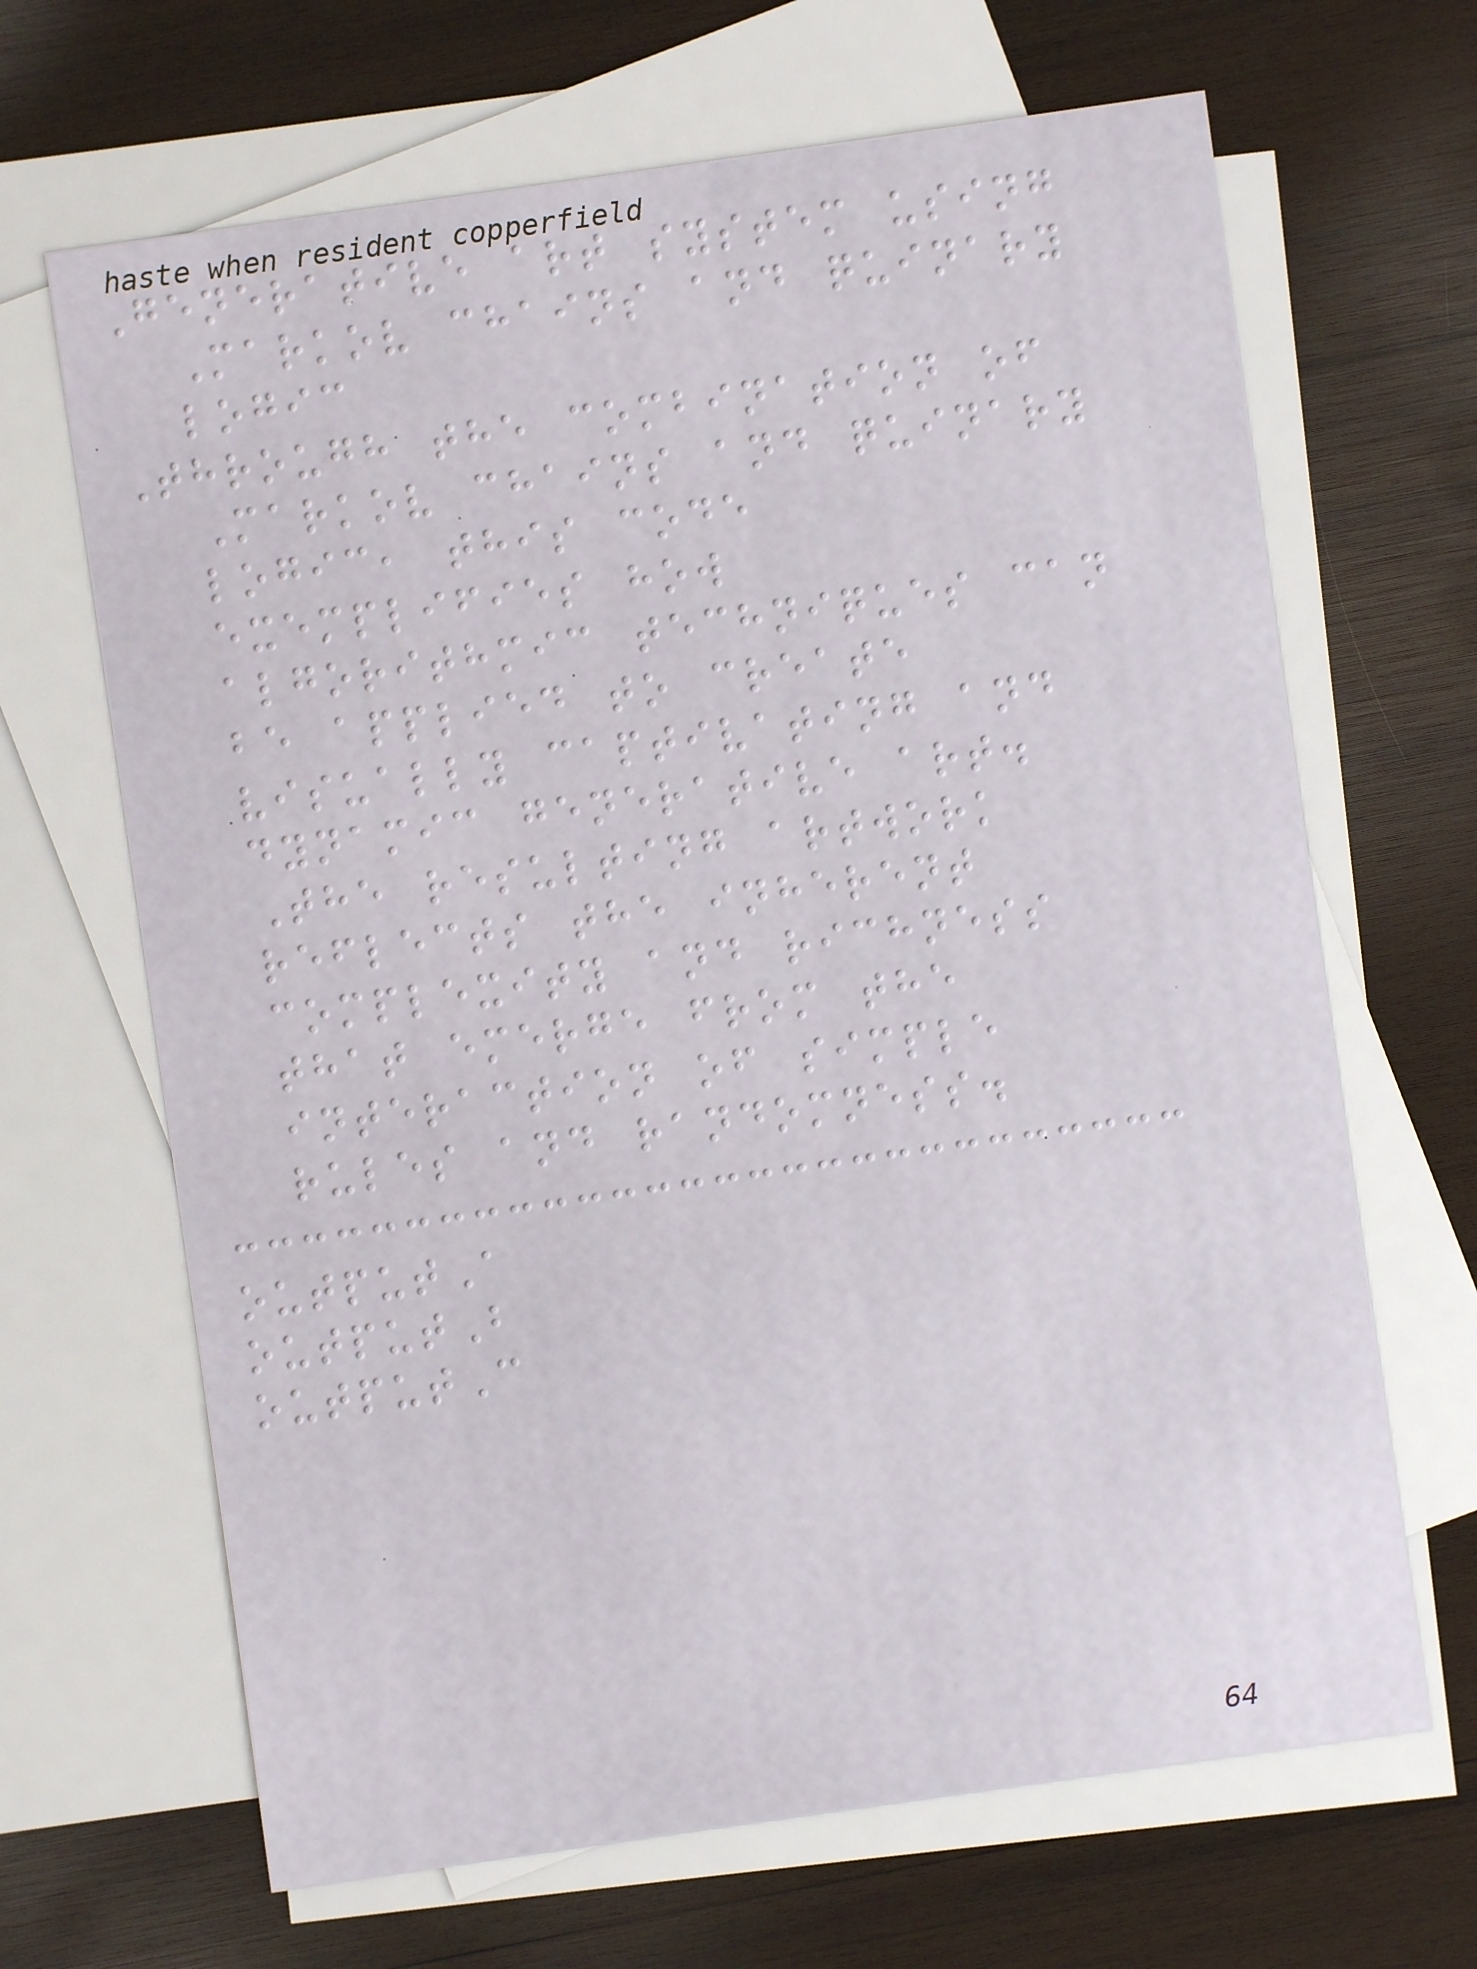Generative art system using
Markov chains and quinary
logic
Through the combination of
Markov chains and quinary
logic, this code
exemplifies how
algorithmic techniques can
be applied to create
visually captivating and
dynamic generative art.
The resulting artwork
reflects the inherent
complexity and richness
that emerge from the
interaction of simple
rules and randomness.
outputA
outputB
outputC
